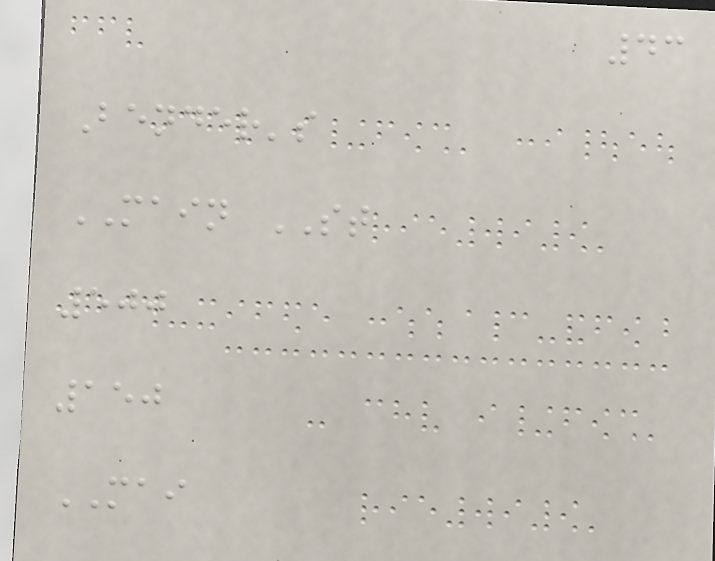43
Bender's
MAIN ST
500
150
MAI
